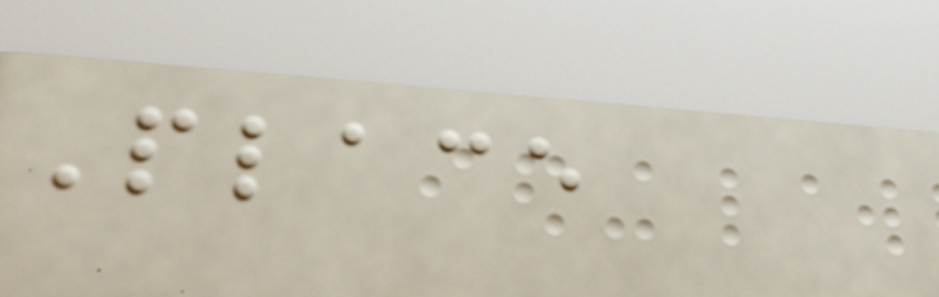Place
